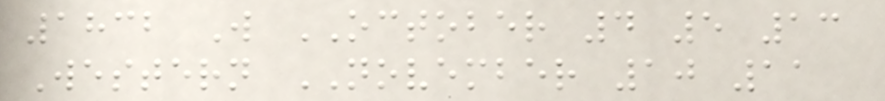1832 W OCTOBER 4 5 13
Western NOVEMBER 10 11
